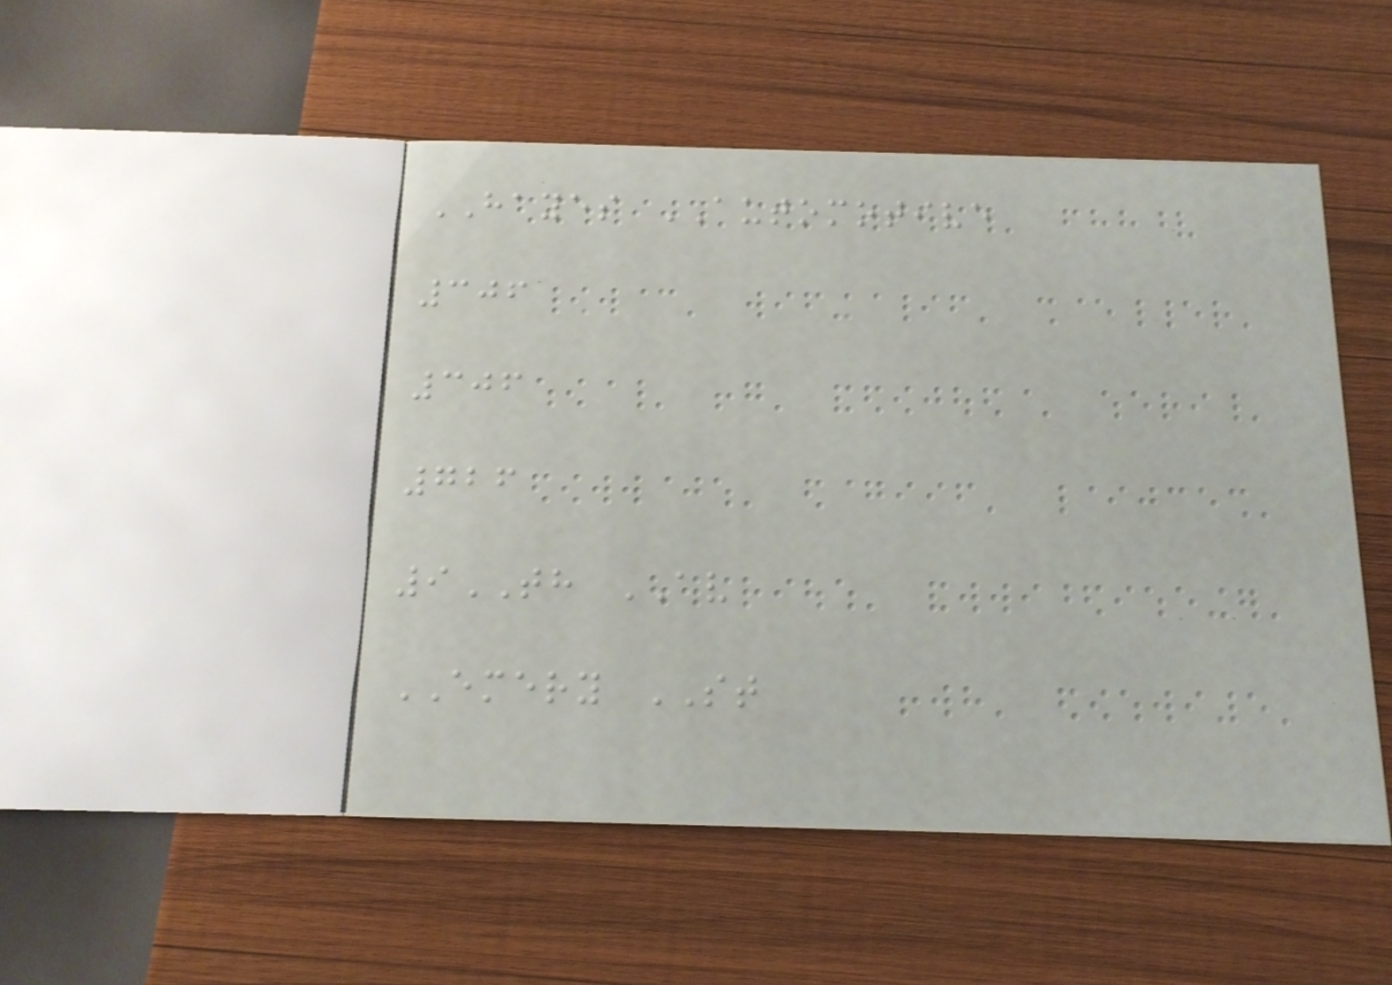HAYES AUTOMOTIVE
306
306
726
9TH AV
EMERY ST
